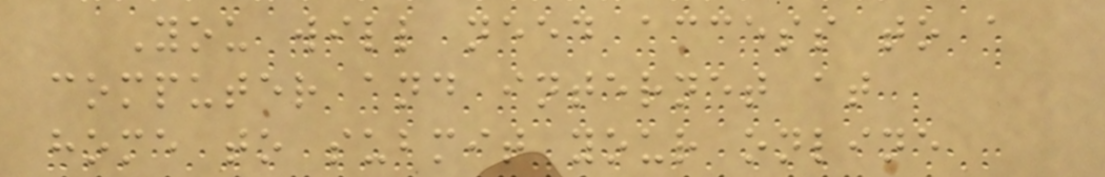You will need access to a
computer and internet at
home to submit your online
